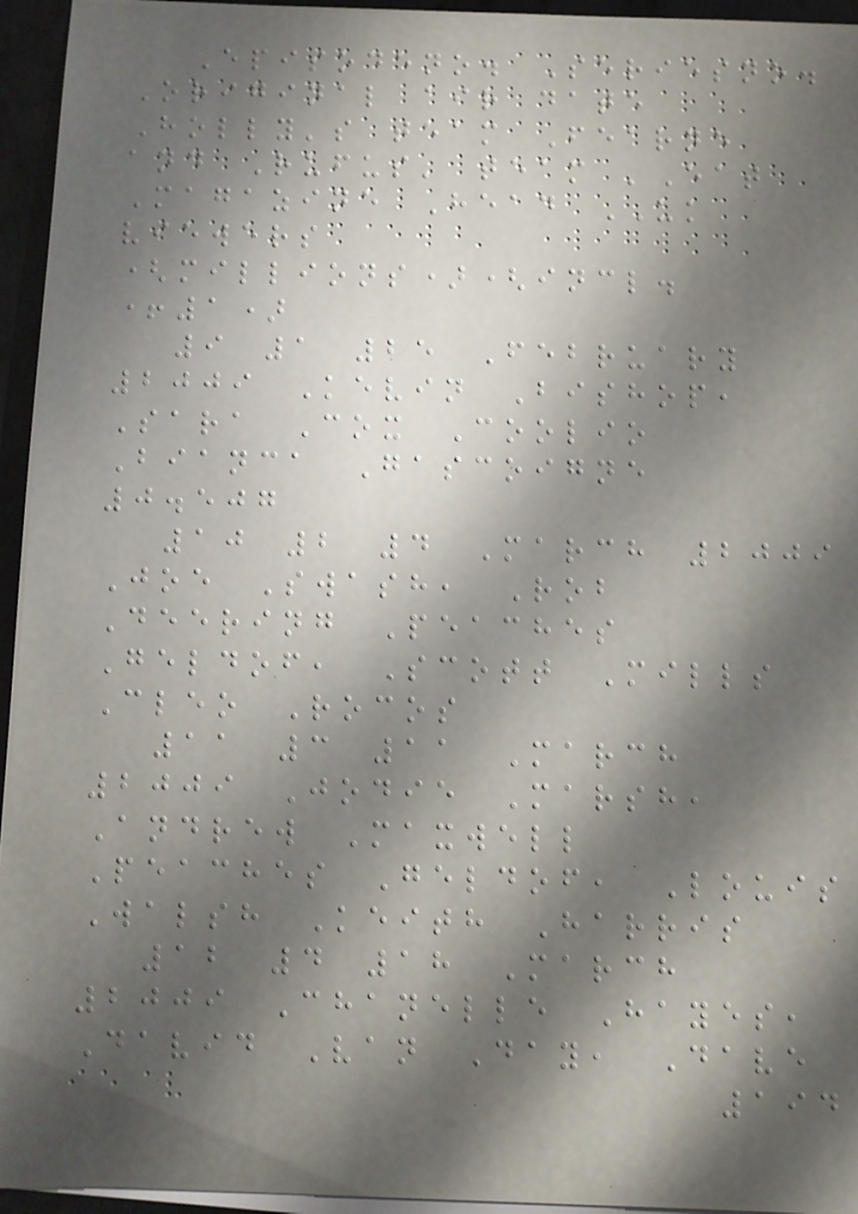Episodeno. Seriesno.
Original air date
Holly's team Fearne
and Rufus' team 'Eat
Magazine Head UK
viewers
(millions)(incl.
+1)
9 1 25 February
2009 Kevin Bishop,
Sara Cox Coolio
Bianca Gascoigne
0.507
10 2 4 March 2009
Joe Swash, Rob
Deering Peaches
Geldof, Scott Mills
Cleo Rocos
11 3 11 March
2009 Jodie Marsh,
Andrew Maxwell
Peaches Geldof, Louis
Walsh Keith Harris
12 4 18 March
2009 Chanelle Hayes,
David Van Day, Dave
194
